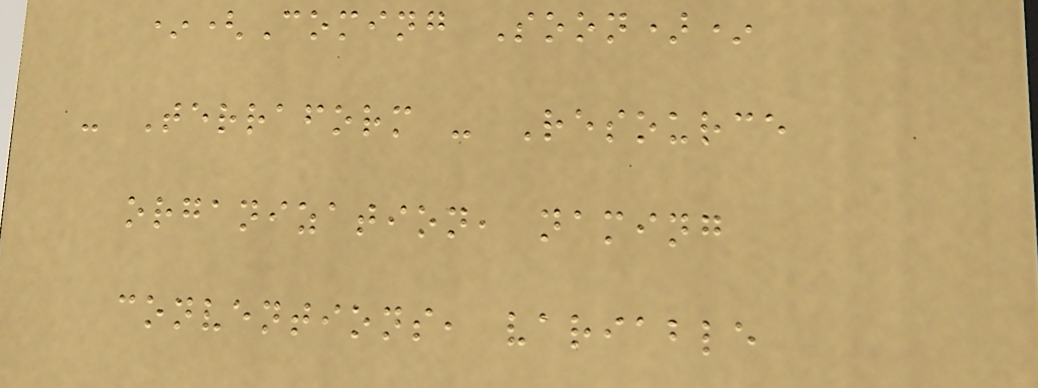*(Coming Soon)*
- Terraform - Resource
organization, naming
conventions, variable
